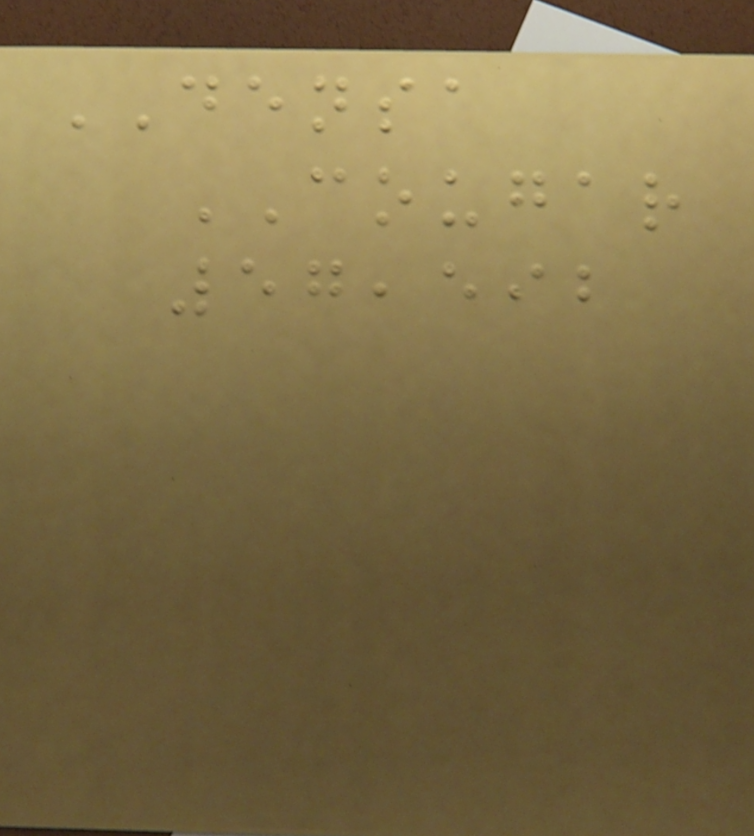DENSA
COUGAR
57,592
